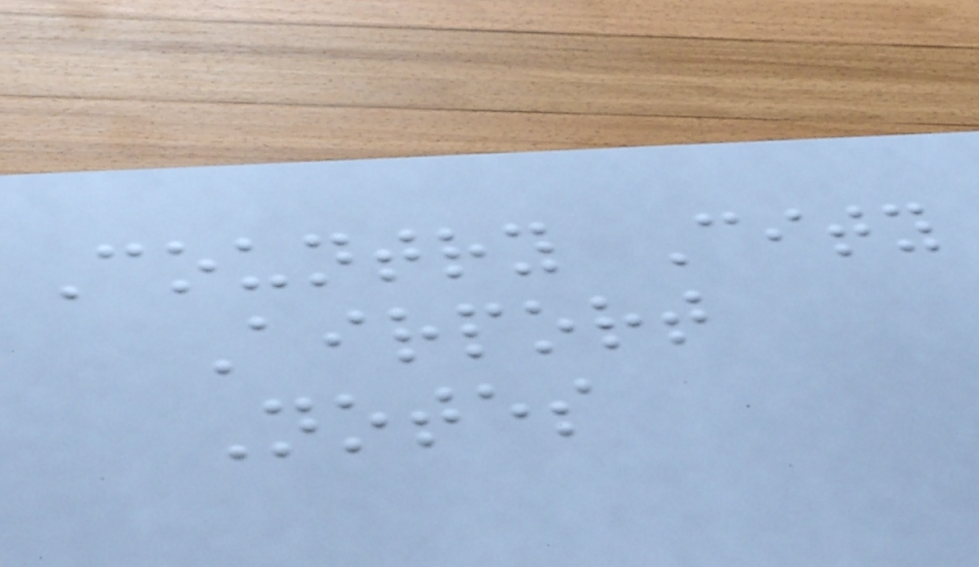Country City
Airport
Notes
